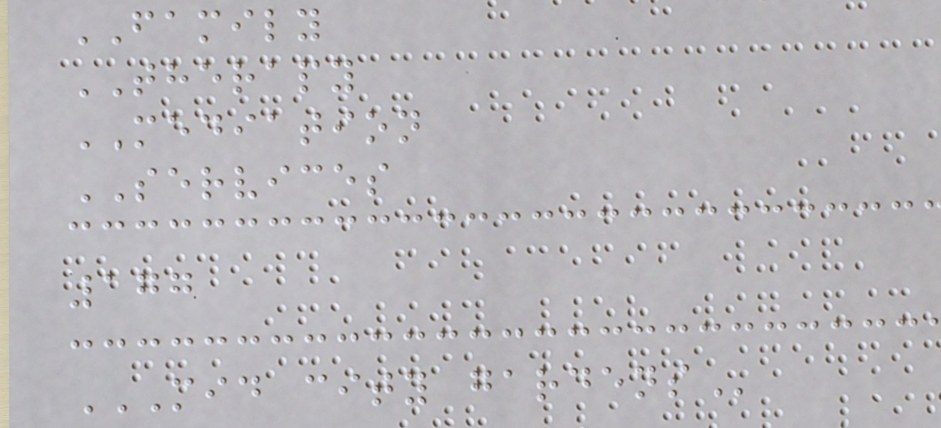FAMILY
THERAPY
MEDIATION
SERVICES
177
MID CITY GARDENS
